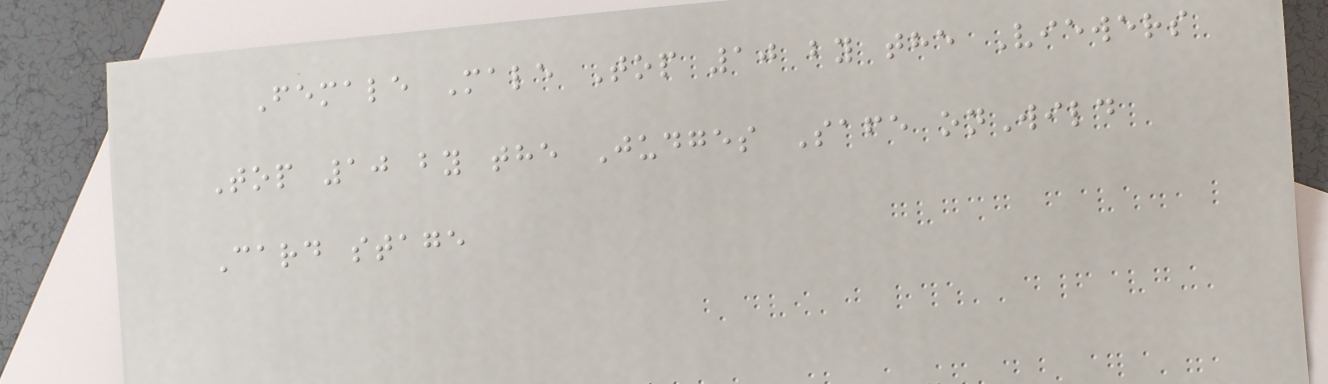Female Male Top 10 by the Viewers
Top 10 by the Judges Safe onWild
Card stage
